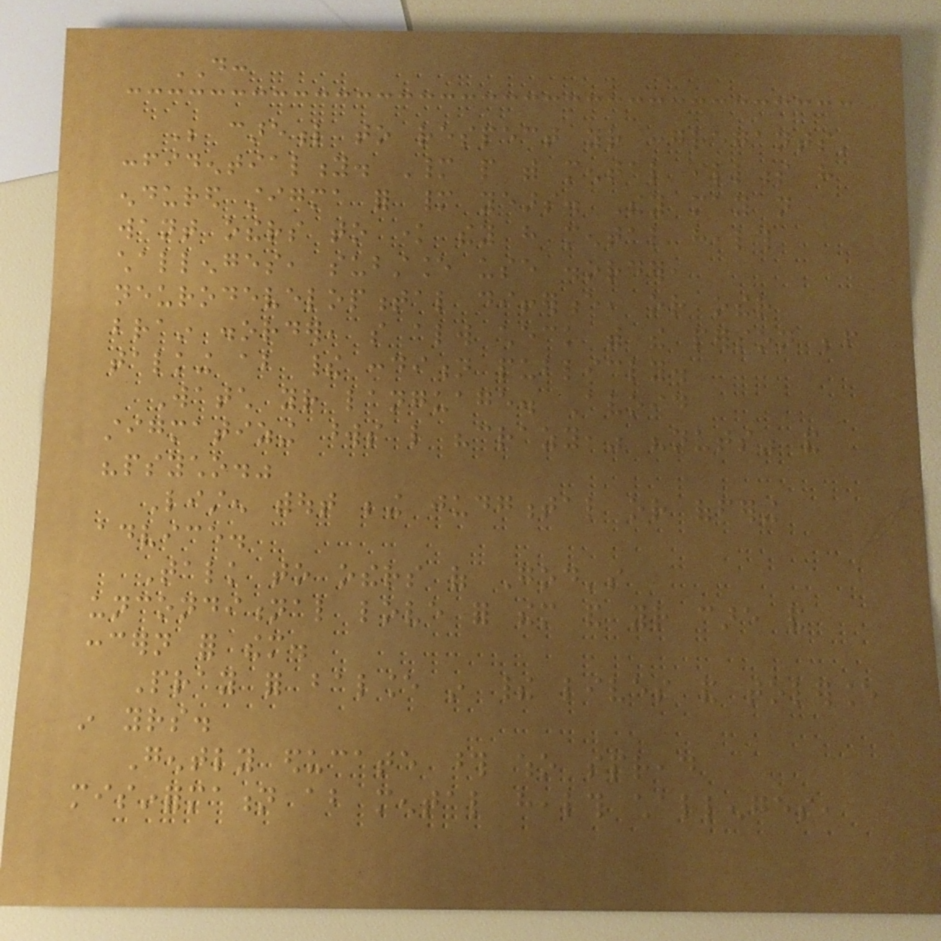DO:
Be careful to respect your congregants'
confidentiality. Many people with mental illness have
endured stigma for many years. They may not
want others to know they have mental health
challenges, substance use disorder,
neurodevelopmental difference, or other
brain disorder, so always check with the person before
talking about their condition publicly.
Watch your language. Avoid
stigmatizing words like "crazy," "nuts" and
"psycho."
Listen without being judgmental or offering
advice.
Talk to others of God's
unconditional love for them and your care and
concern for them.
Pray for balance in their lives and tolerance
in yours.
Gently educate those who spread
misinformation about mental health challenges,
